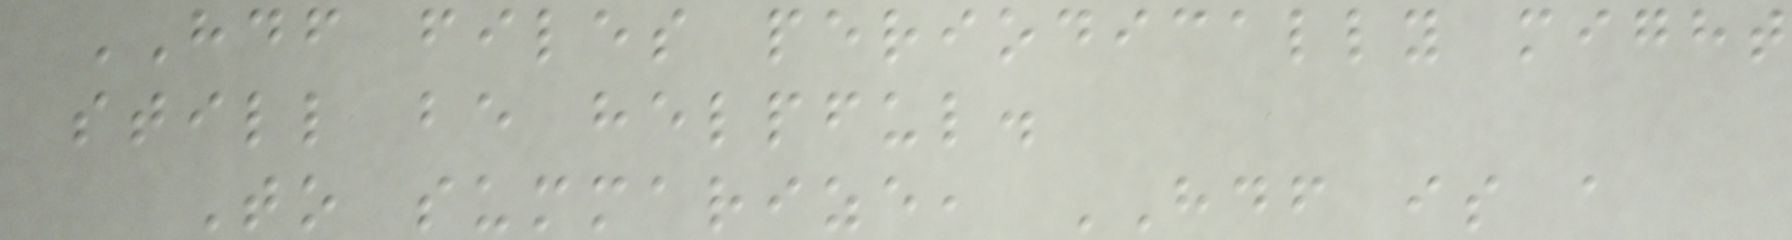HDF files periodically might
still be helpful.
To summarize, HDF is a
